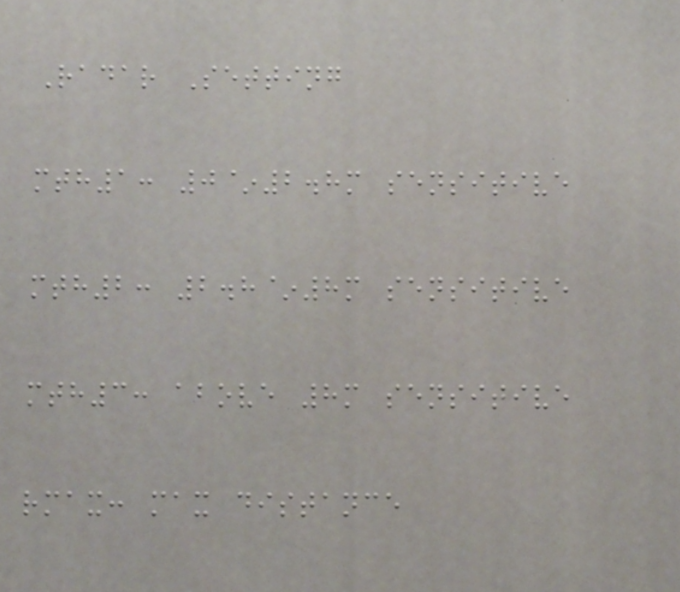Radar Setting
mth1: 0~2.8m sensitive
mth2: 2.8~8m sensitive
mth3: above 8m sensitive
rmax: max distance
